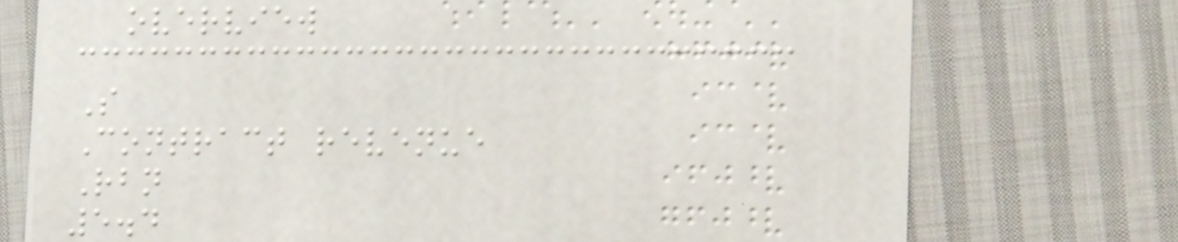overview
S
Contract revenue
Rbn
5.4
